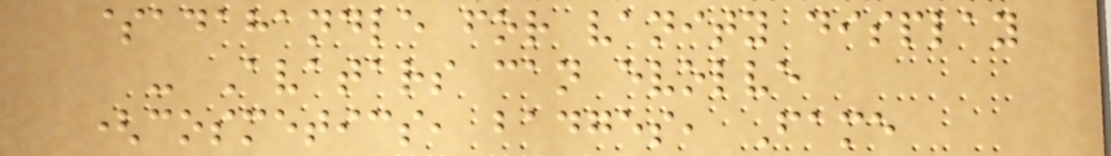$adahandle for vanity display
- Avatars can evolve
(cosmetics, badges, Fame
